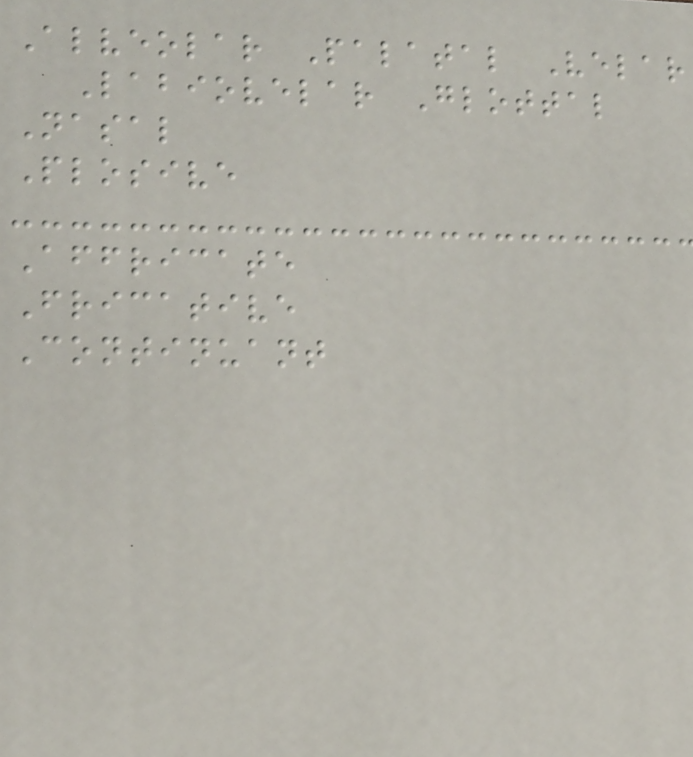Alveolar Palatal Velar
Labiovelar Glottal
Nasal
Plosive
Affricate
Fricative
Continuant
